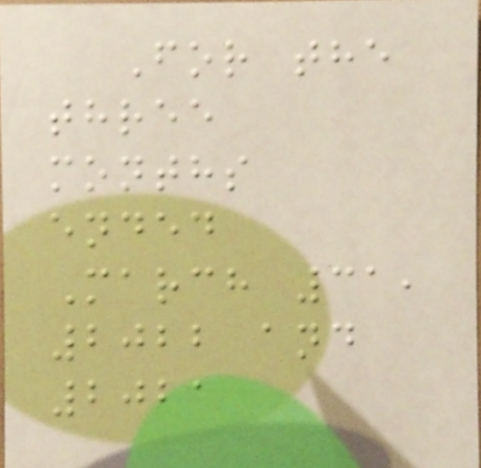For the
three
months
ended
March 31,
2022 and
2021
